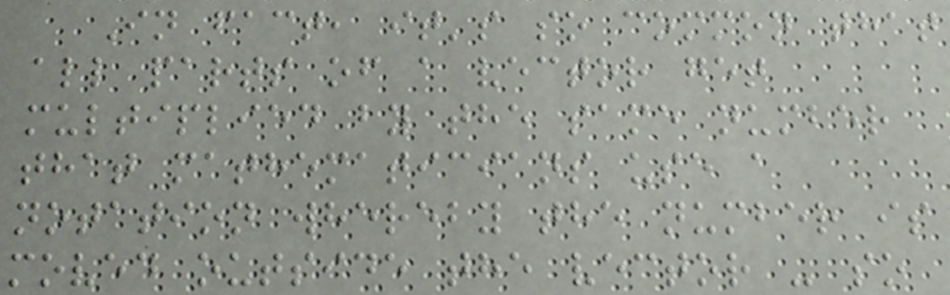In fact, it's so common that
all parts of a vector get
multiplied by the same number
that mathematicians use a
notation whereby the number is
moved outside the vector - so
